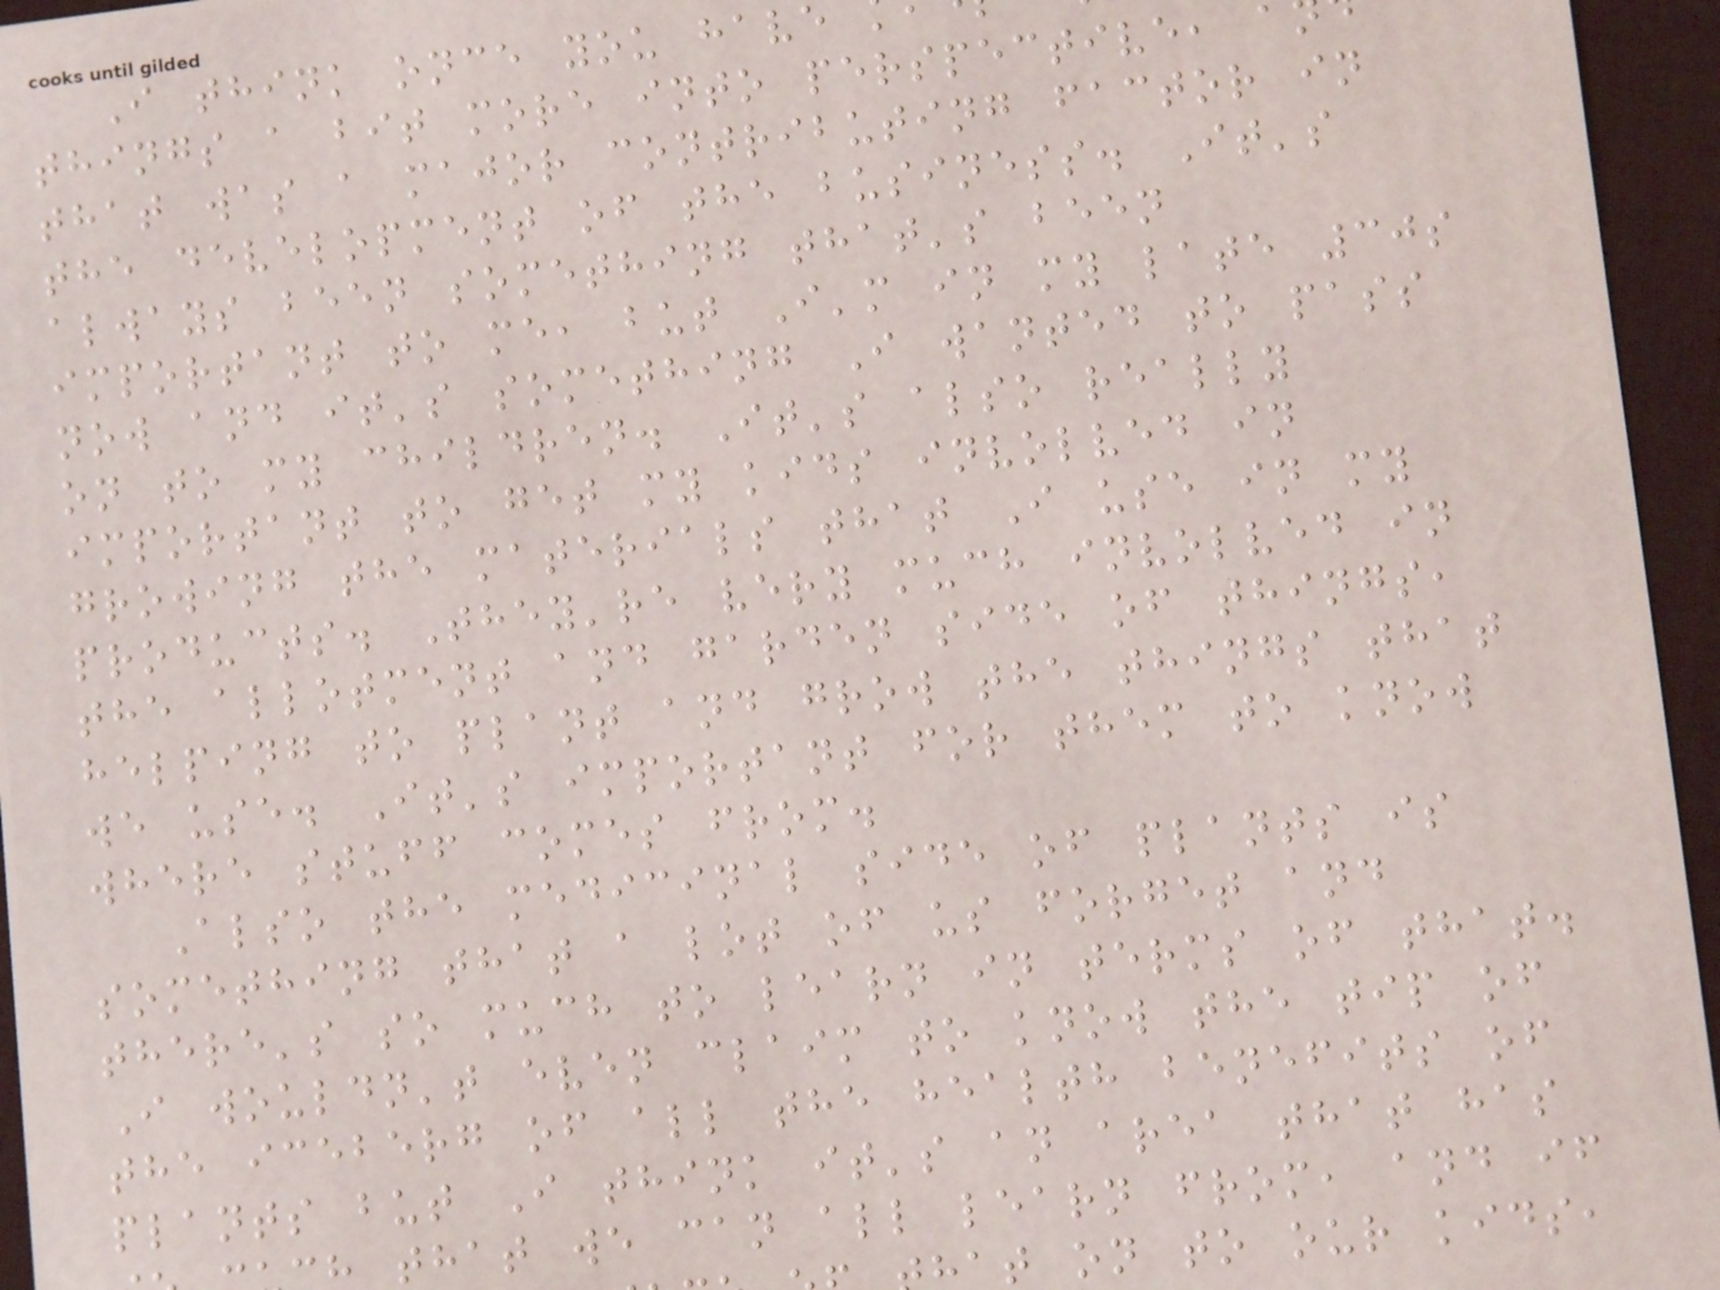I think once you have
things a bit more into perspective, a
that was a major contributing factor in
the development of the business. It's
always been something that's been
important to me, but I'm in my late 30s
now and it's something I wanted to pass
on to my children. It's also really
important to get my kids involved in
growing the materials that I use in my
products. They're very much involved in
the allotment and garden side of things,
helping to plant and grow the things that
we use. It's important for them to know
where stuff comes from.
Also the medicinal side of plants is
something that a lot of us forget and
there's so much to learn in terms of that.
I wouldn't even claim to know the tip of
the iceberg of all the health benefits of
plants but I think it's an area that has
that we can all learn from, and if
at on to our kids,
